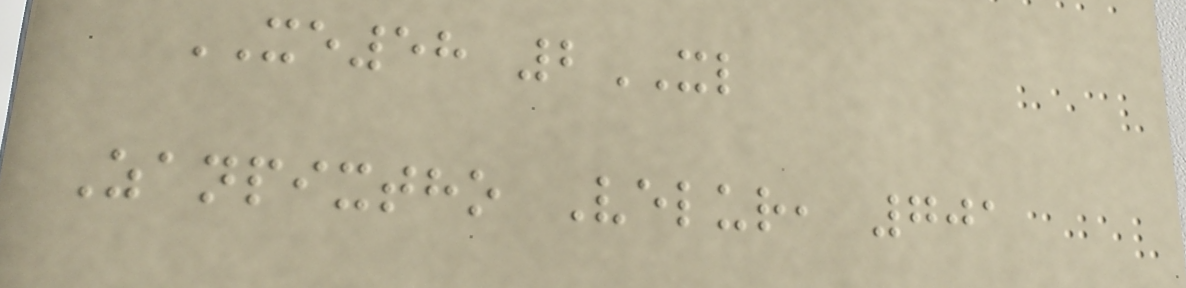XE58 2XL
Zanpixtho Velur, 701
